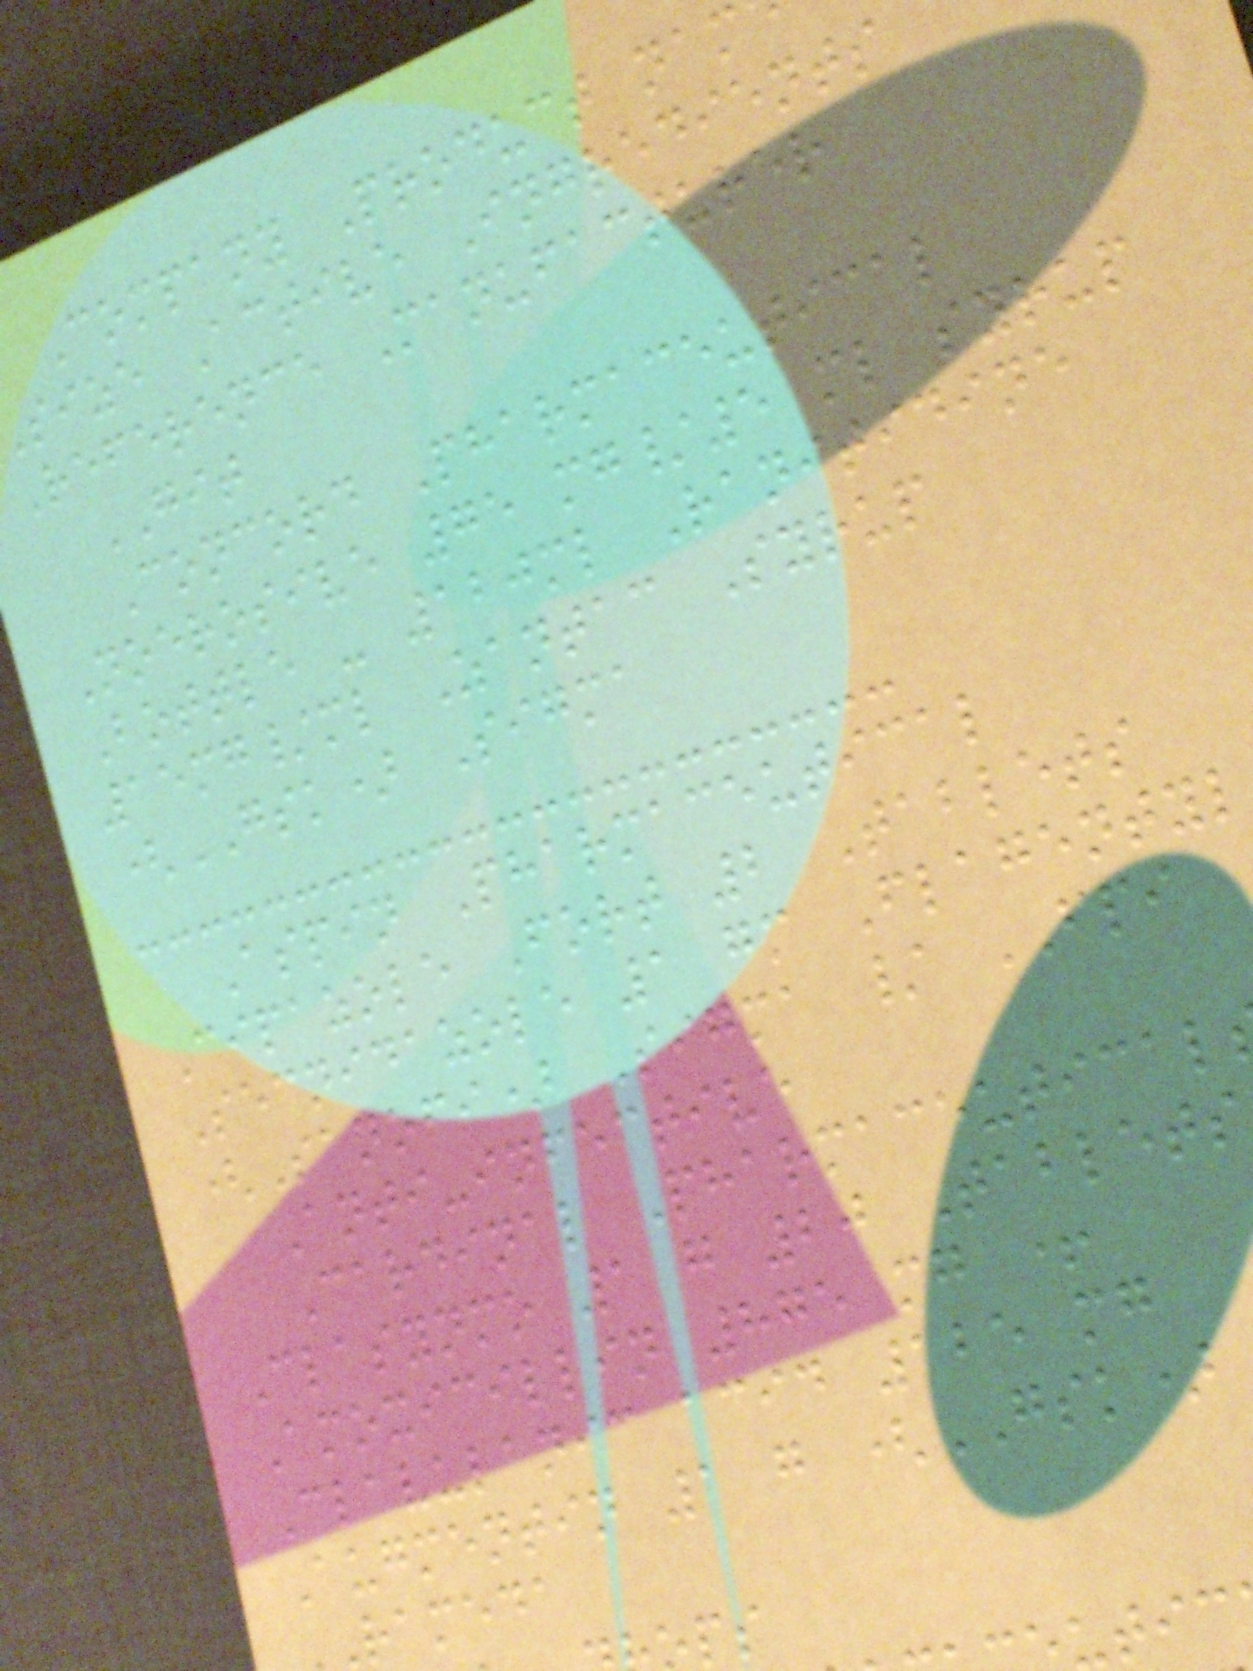Company Product nam
size Active Ingredients
Reference Manufacturer
GIT
Concord Pharmaceutical
Noerosive 75 mg/5 ml syrup
Bottle - 120ml Ranitidine
15mg/ml Zantac Syrup
(GSK) Sigma
Aspin Pharmaceutical
Cipazole Fort 2 Tablets
Secnidazole 1 gm Flagentyl
(Sanofi) Sigma / FPI
Anti-infective
Cardinal Pharmaceutical
Clasynmo 1 g 20 Tablets
Amoxicillin 875 mg +
Clavulanic acid 125 mg
Augmentin 1 g (GSK)
rameda
